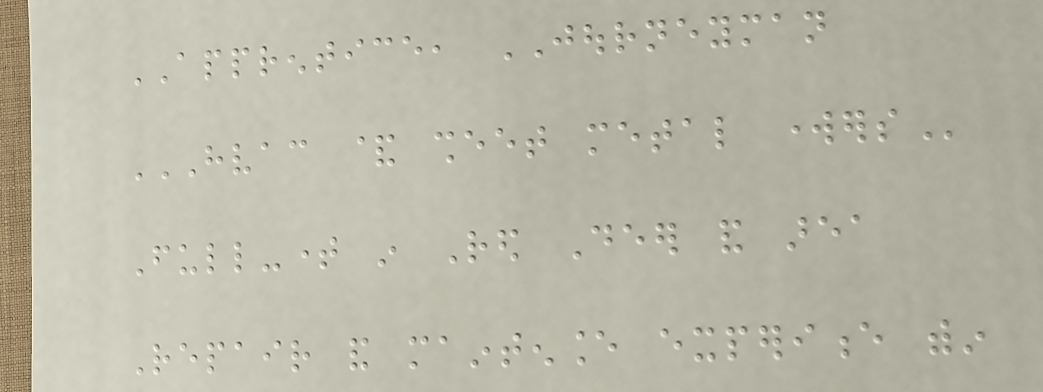APPRENTICE, JOURNEYMAN
HVAC & SHEET METAL WORKERS
Full-time in Red Deer and area
Repair and maintenance experience within
